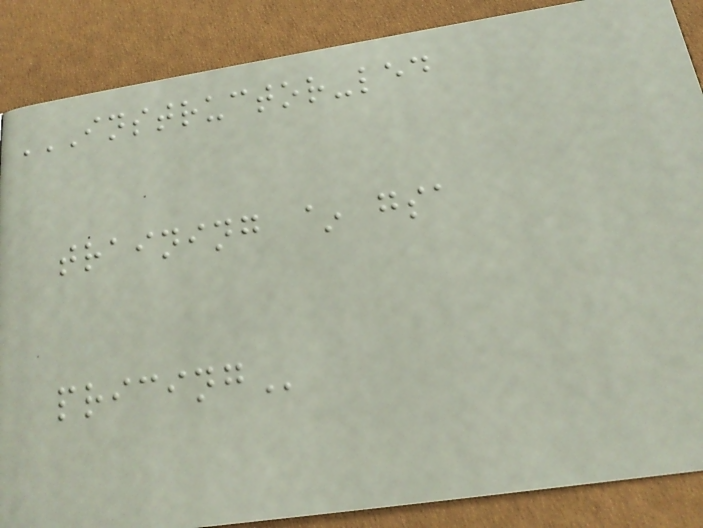INSTRUCTOR-LED
TRAINING ~ GSA
PRICING
